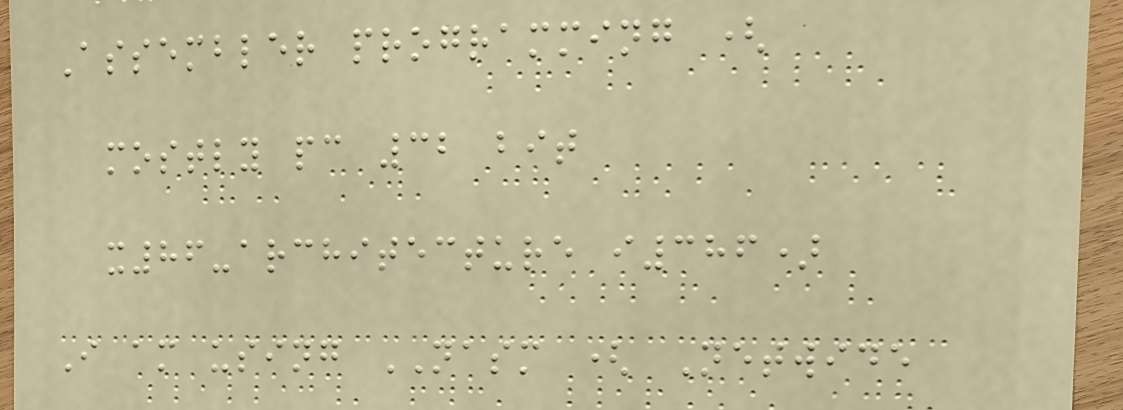Assembler programming (
mostly pc 32 bit
x86-architecture i386)
I am using NASM ( Netwide
